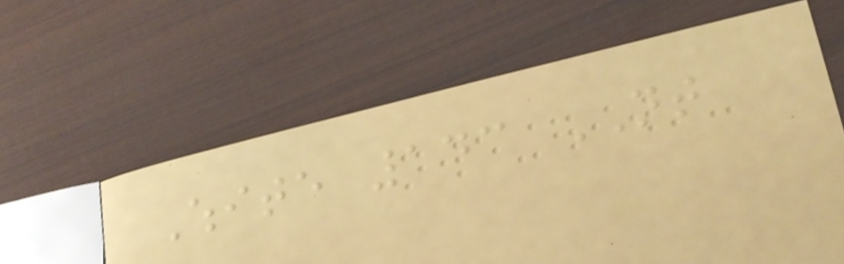White 143 NT
